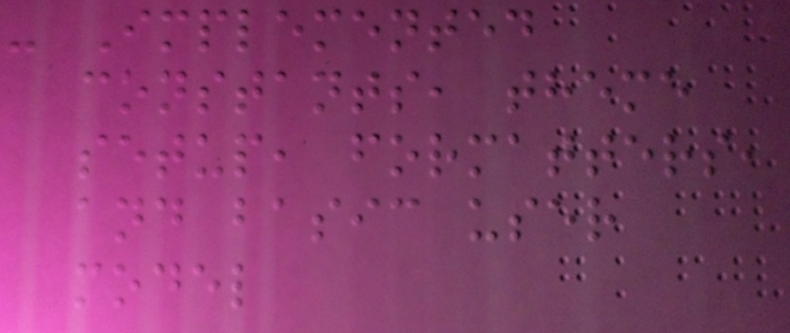- Implemented
constants, theme
setup, formatters,
and basic user
model
